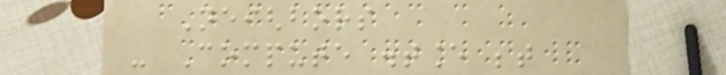Neighbors
- Compute distance between
